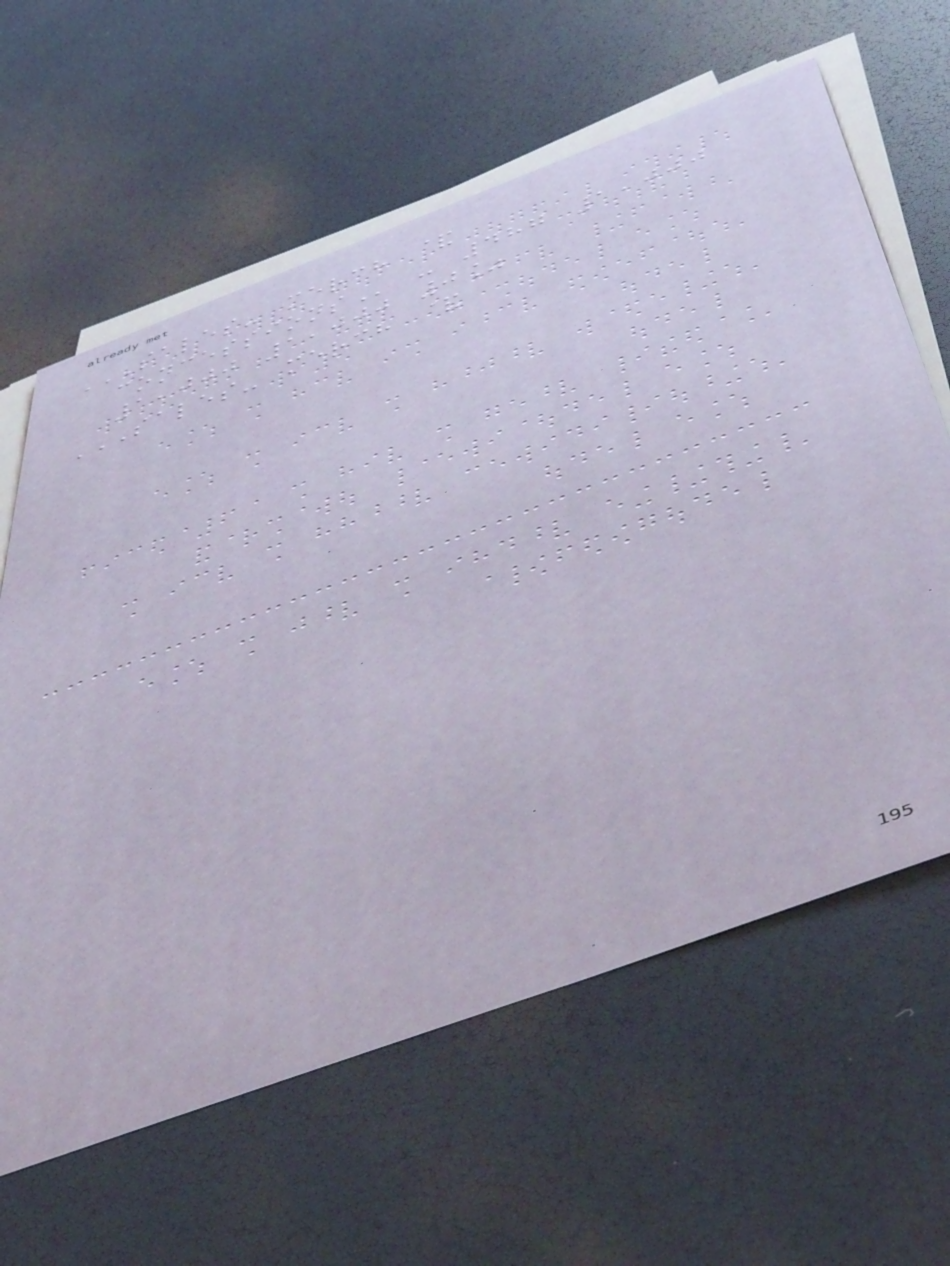SALES- MERCH &
CONCESSIONS - 487 1,000
1,000 1,000 0%
SALES- MERCH &
